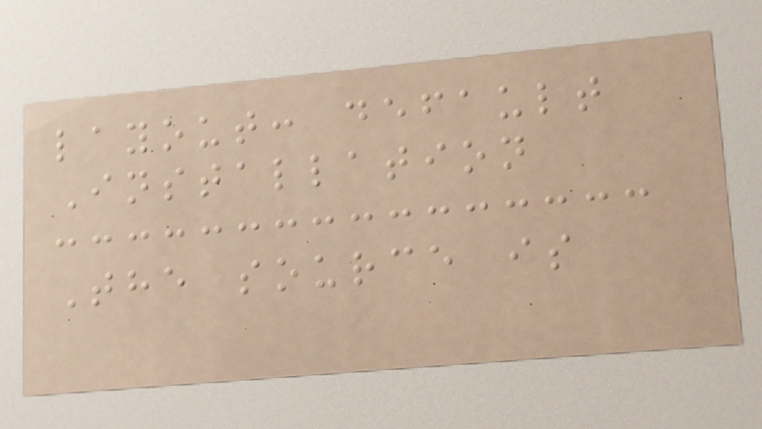layout: default
Installation
The source is
